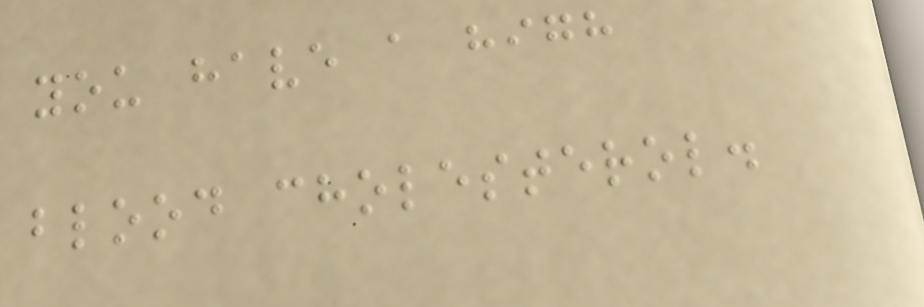you have a high
blood cholesterol.
